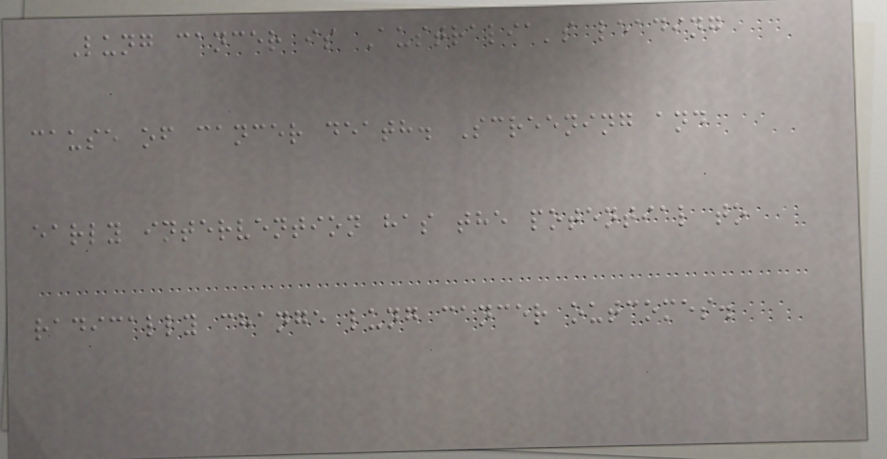Lung cancer is Australia's leading
cause of cancer death. Screening and
early intervention has the potential to
radically change lung cancer outcomes.
